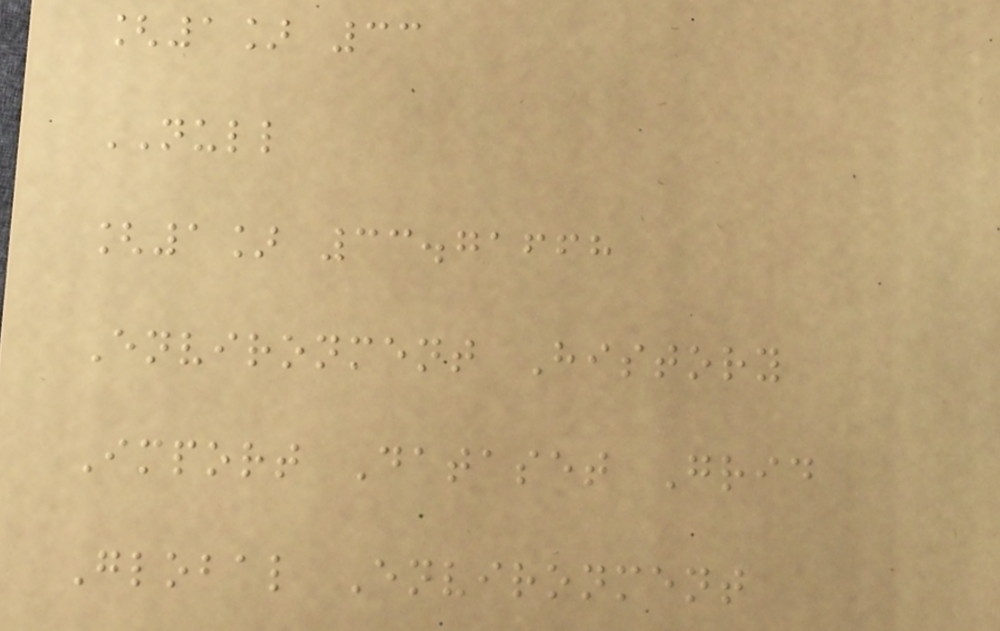[1] 33
NULL
[1] 33.71668
Environment History
Import Dataset Grid
Global Environment
